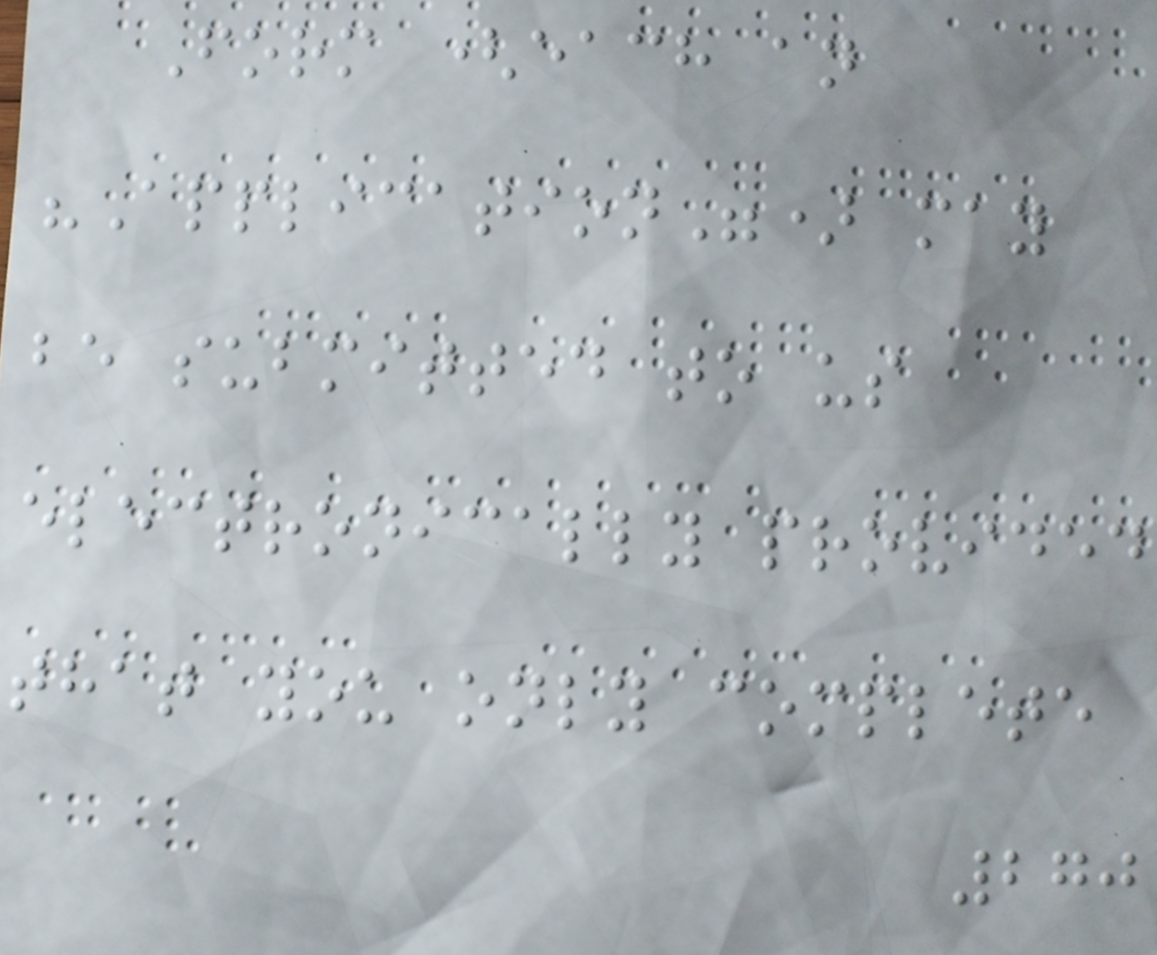Form (each an
"Application") may
be submitted to us
electronically provided
that you only complete
270
